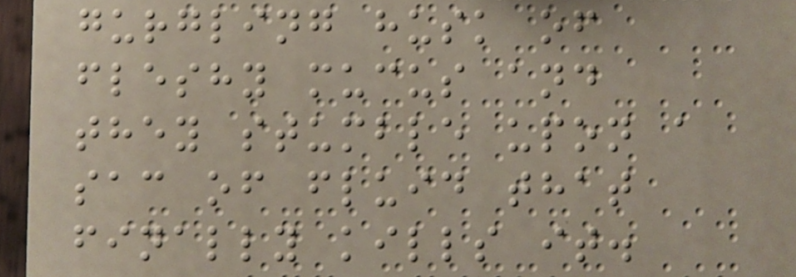gurgling husk of
fleshy mucus and
they stumble upon a
sac of fluid that
finally kills it.
